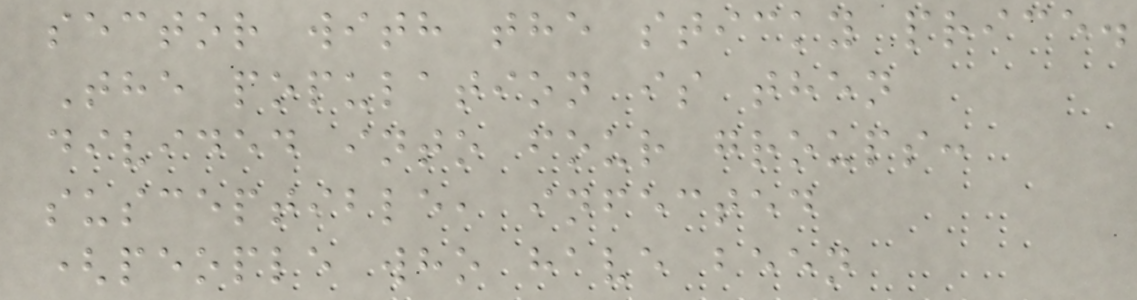sector with the sticky price.
The population is then
divided into four groups:
susceptible, infected
(people who have been
